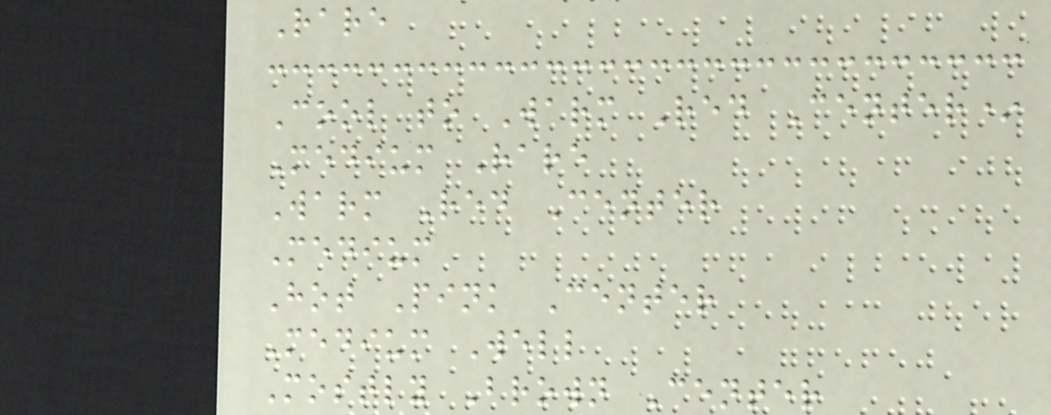Rare
Cool to Warm Red Center*
Medium Rare
Warm Red Center
Medium
Hot Pink Center
Medium Well
Mostly Brown Center
